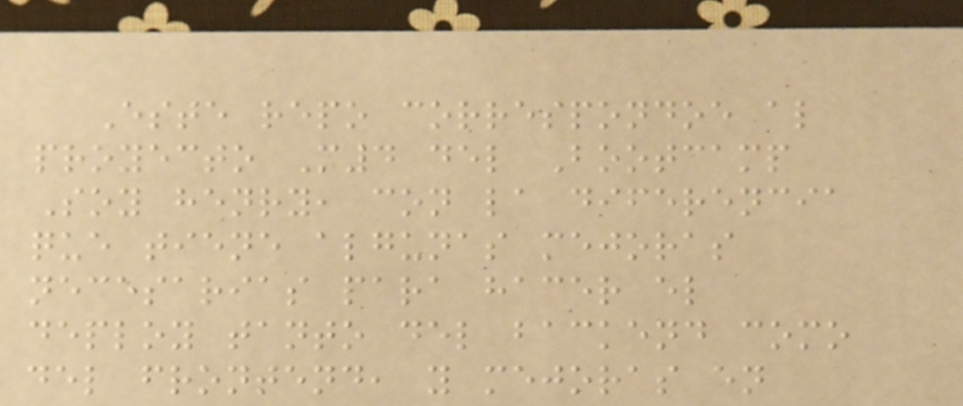Este repo correspondoe al
proyecto M4 del Bootcamp
Soy henry, con la diferencia
que tiene algunas mejoras
necesarias para hacer el
deploy tanto del backend como
del frontend, y mejoras en
